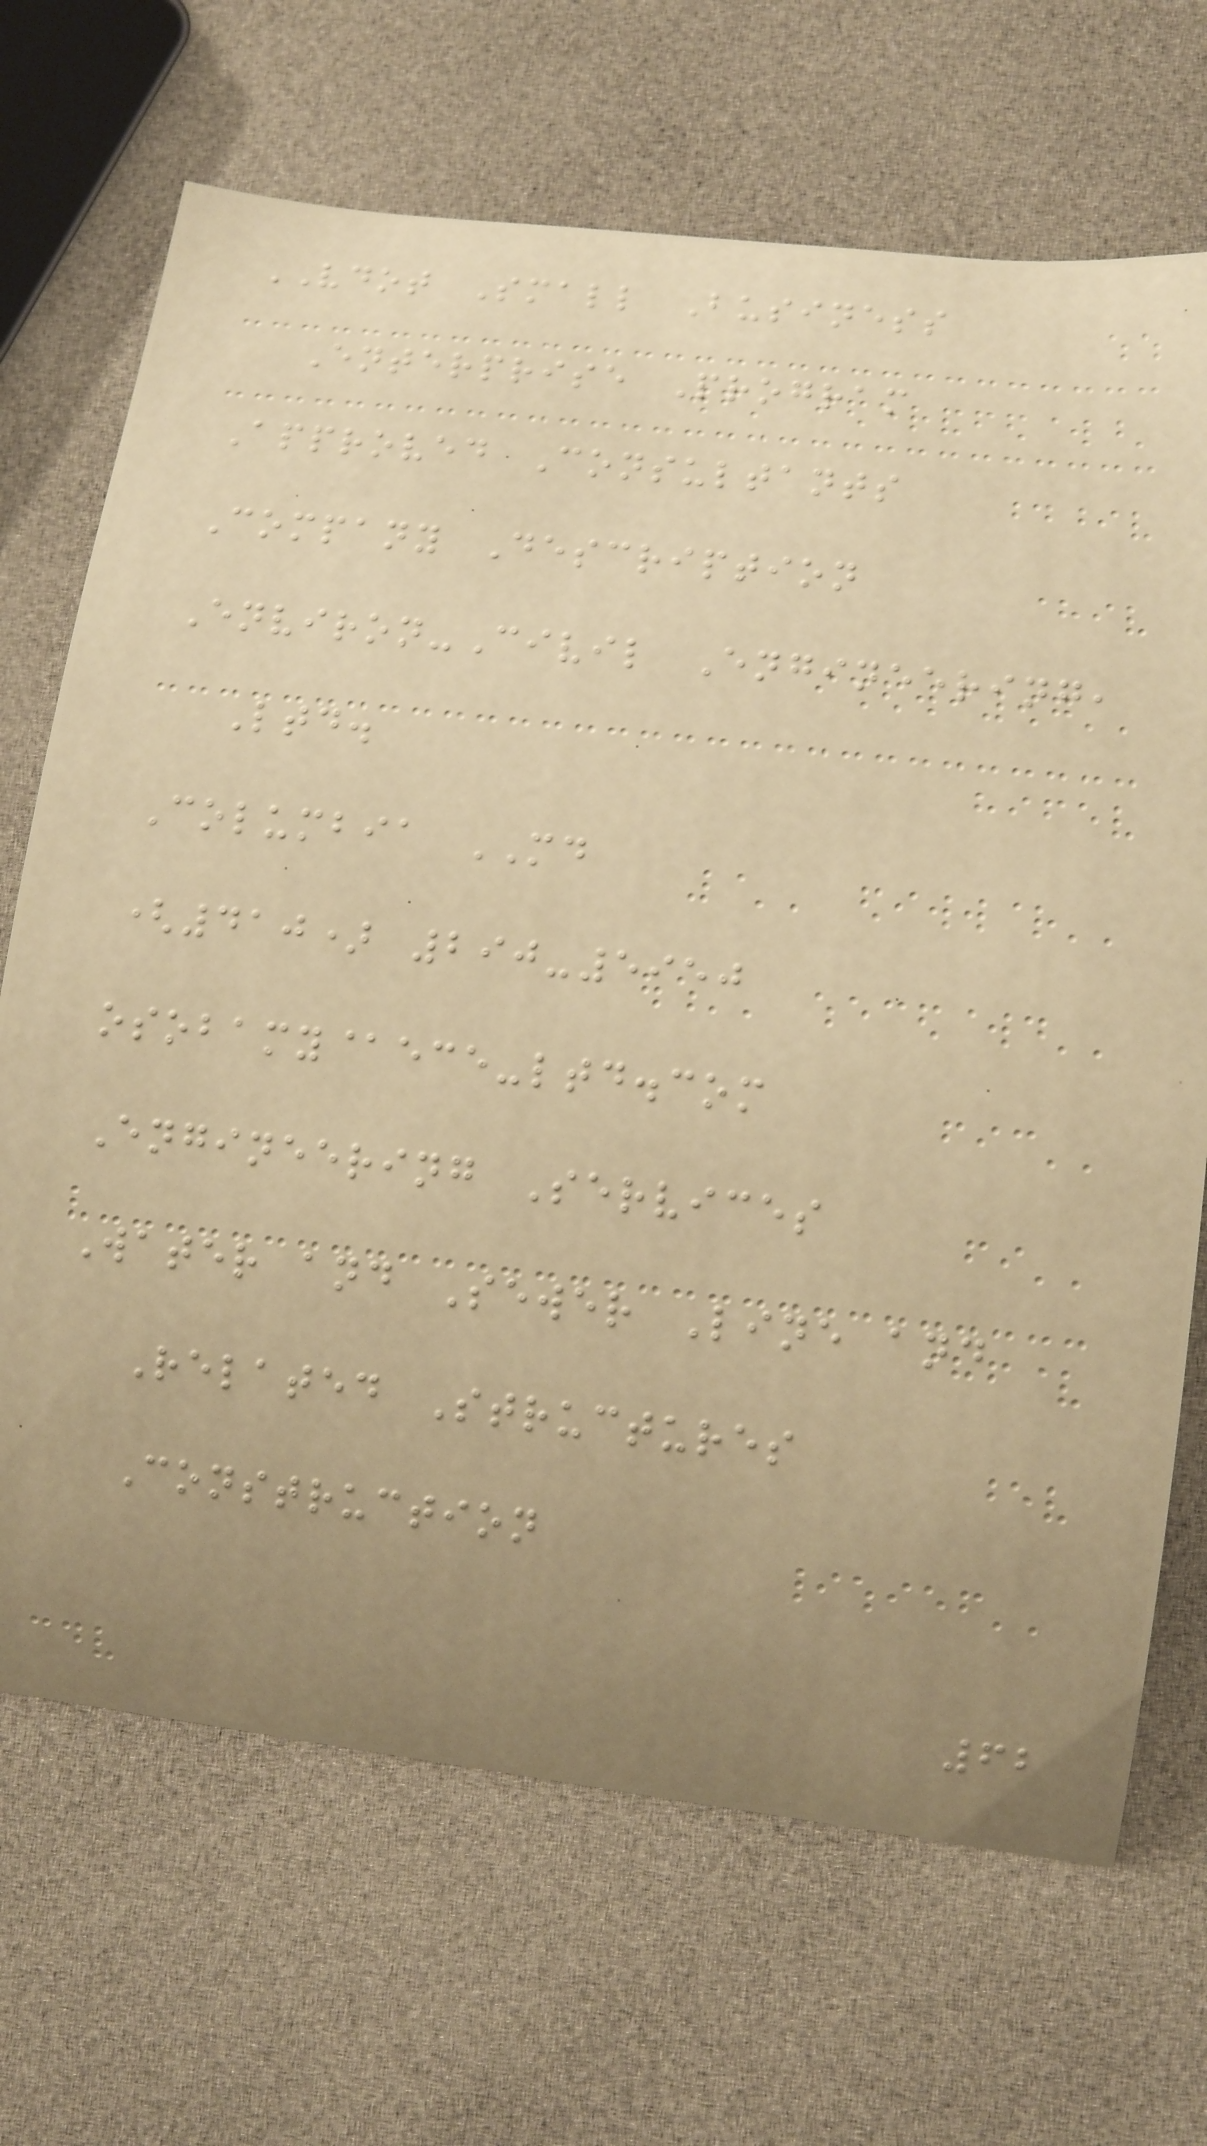VDOT Small Business
Enterprise Program
Approved Consultants
Company Description
Environ-Civil Engineering,
Ltd.
Columbia MD
(410) 290-5950
osobamy@ece-ltd.com
Engineering Services
Water and Sewer Line and
Related Structures
Construction
62
